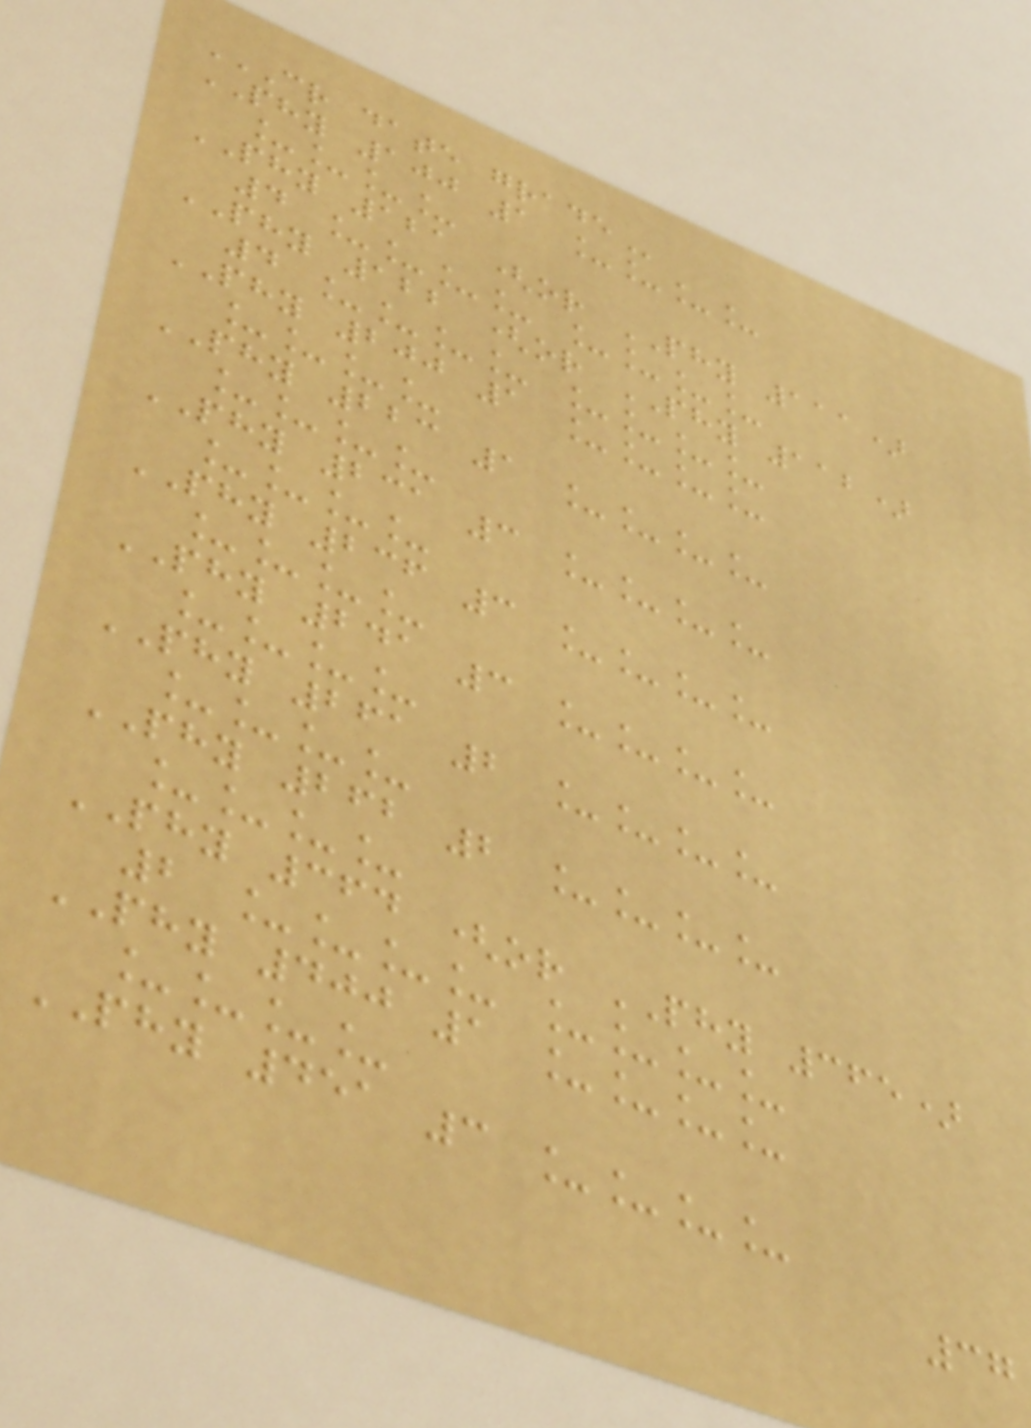CR DATE GRADE
PHY 100 1 ____
____
PHY 121 (or PHY 111)
4 ____ ____
PHY 122 (or PHY 112)
4 ____ ____
PHY 200 1 ____
____
PHY 223 1 ____
____
PHY 231 3 ____
____
PHY 236 3 ____
____
PHY 241 3 ____
____
PHY 261 2 ____
____
PHY 262 2 ____
____
PHY 364 (or PHY 365)
2 ____ ____
PHY 400 1 ____
____
PHY 451 3 ____
37
